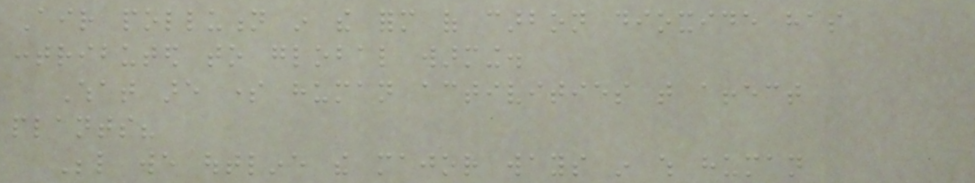Air pollution in the form of carbon dioxide has
contributed to global warming.
What are some human activities that affect
plants?
Below we outline the major ways in which human
